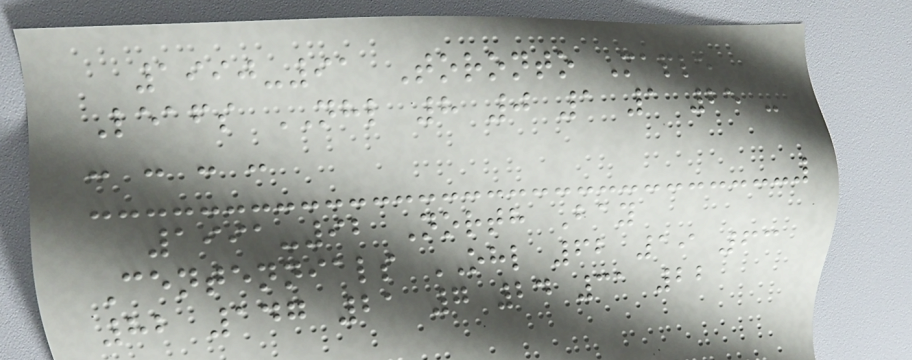1990-91 Toronto Maple
Leafs NHL 8 0 1 1 25 -
- - - -
1991-92 North Bay
Centennials OHL 62 19 63
82 147 21 7 24 31 22
